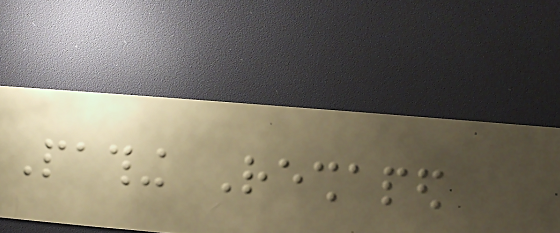Pathing Reshaped
